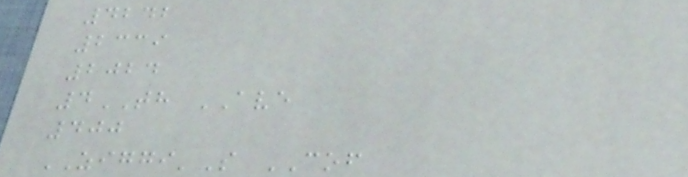4242
2339
2024
4TH AVE
400
ZIGGI'S COF
